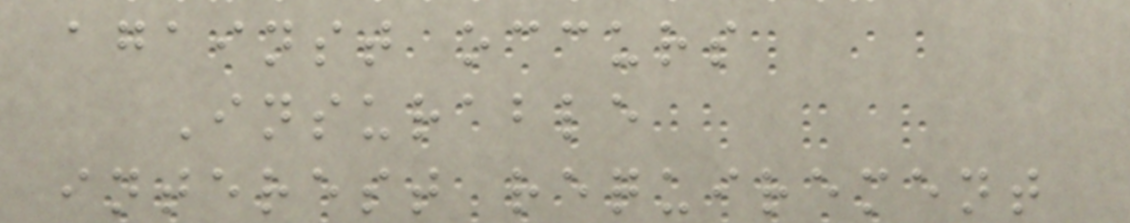against occurs
Insurable
interest requirement
